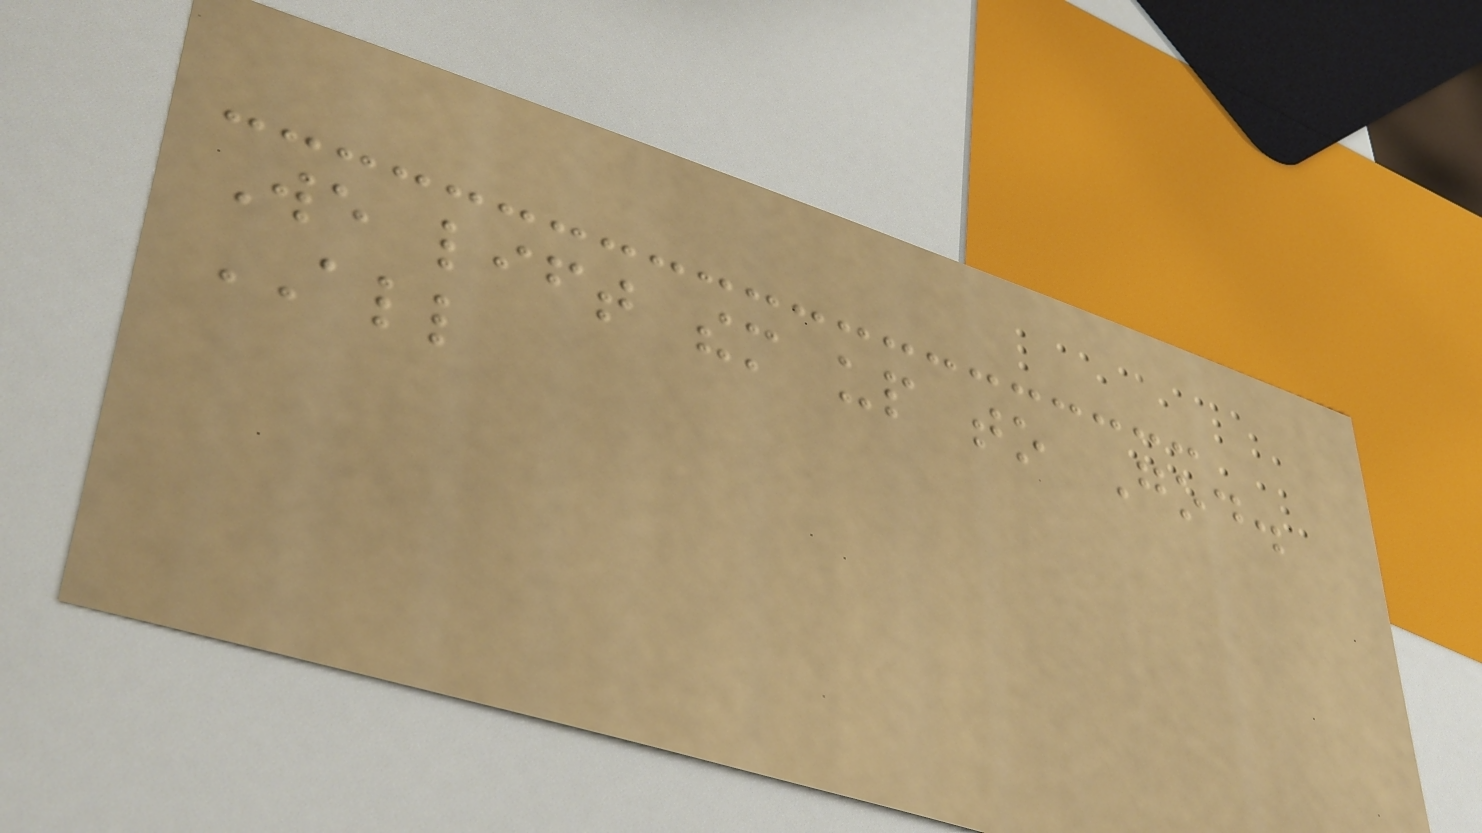We lift them up to God.
ALL
